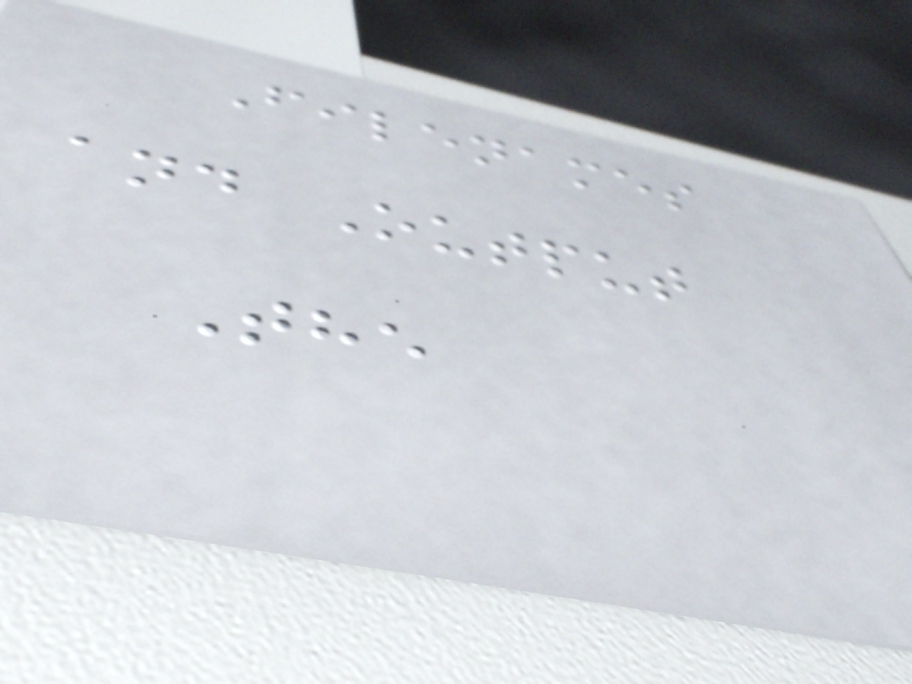Filenames
and Output
The
